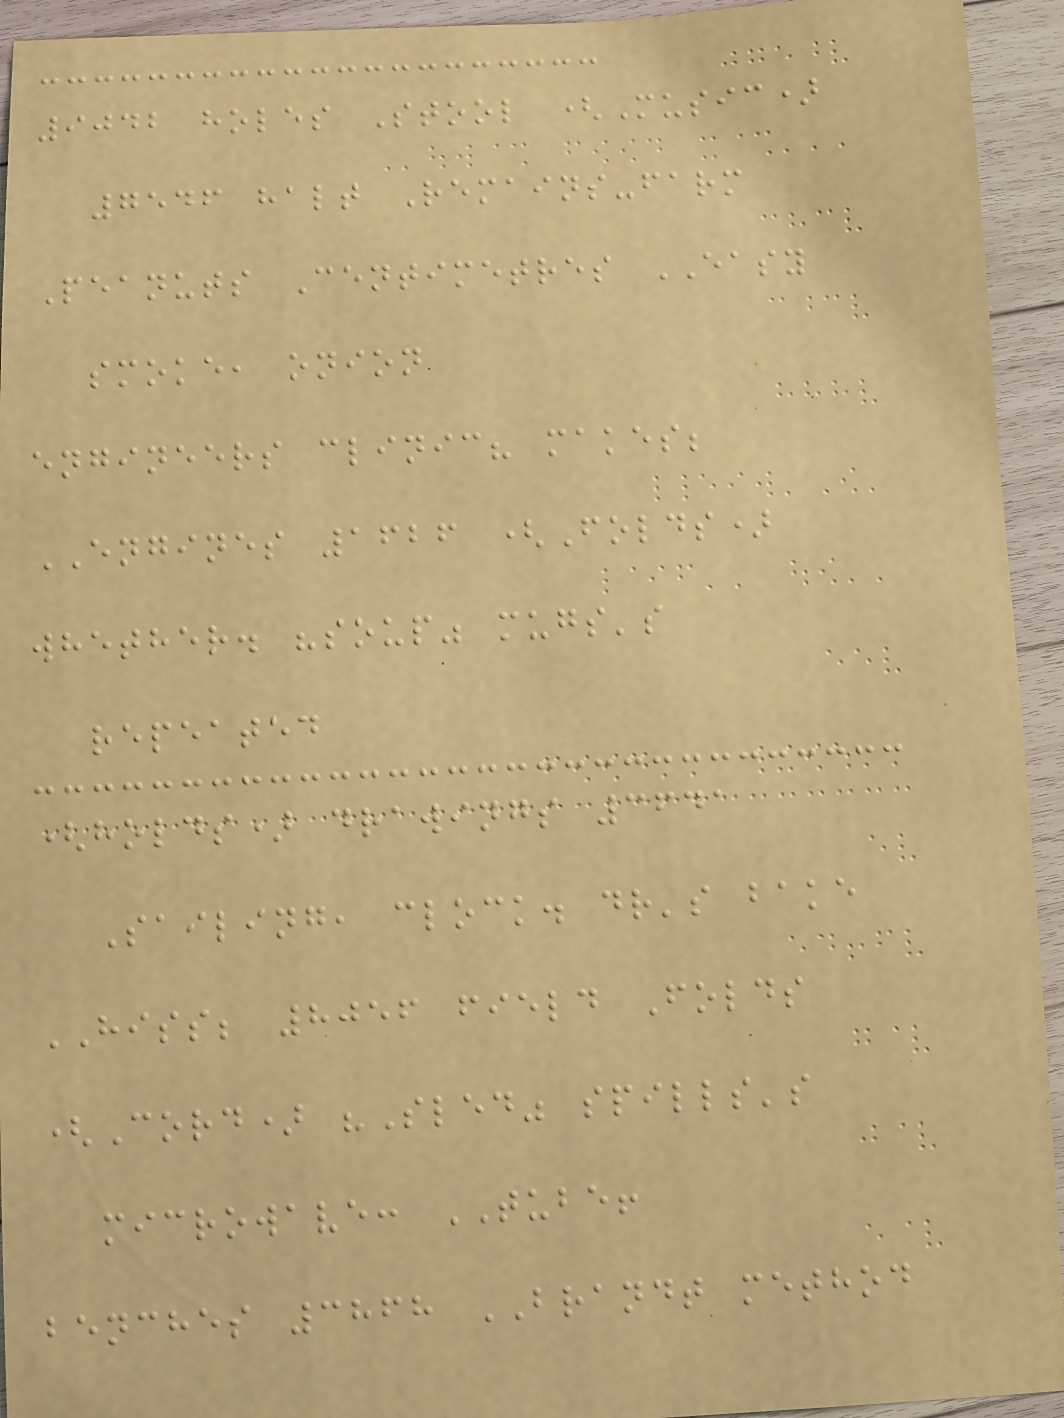9042 holes Stool (Music)
7546 halt Remains-farm
Peanuts Centimetres EASY
smoke, onion
engineers clinic? makes;
ENGINES 1626 (Folds)
whether. "soup" mugs's
repeated
(holds) drawings 3641
Sailing, clock. dr's bake
HISS; 8056 field Folds
(Cord) "Sled" spills's
microwave: TUBE!
benches 3868 BRANDT method
